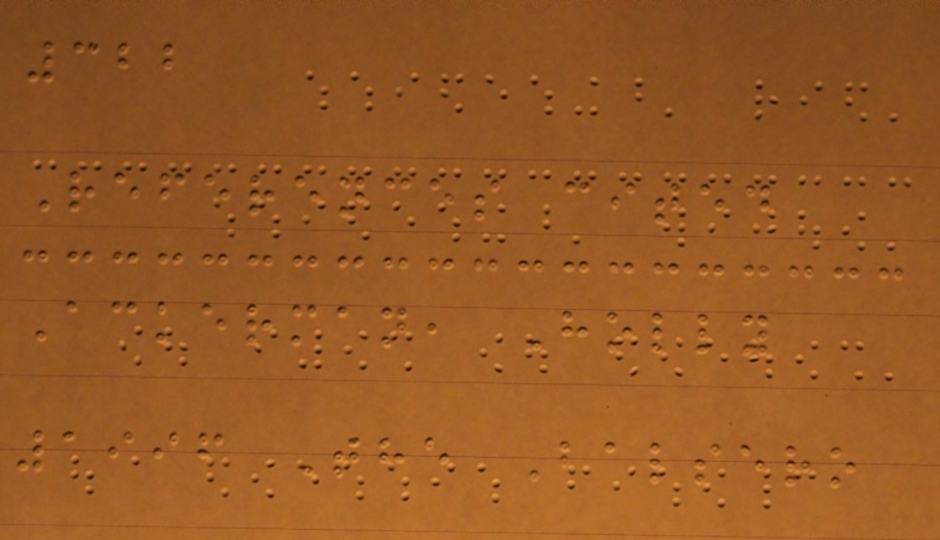322
References cited
Ackerman, Holly
1996 The Balsero
